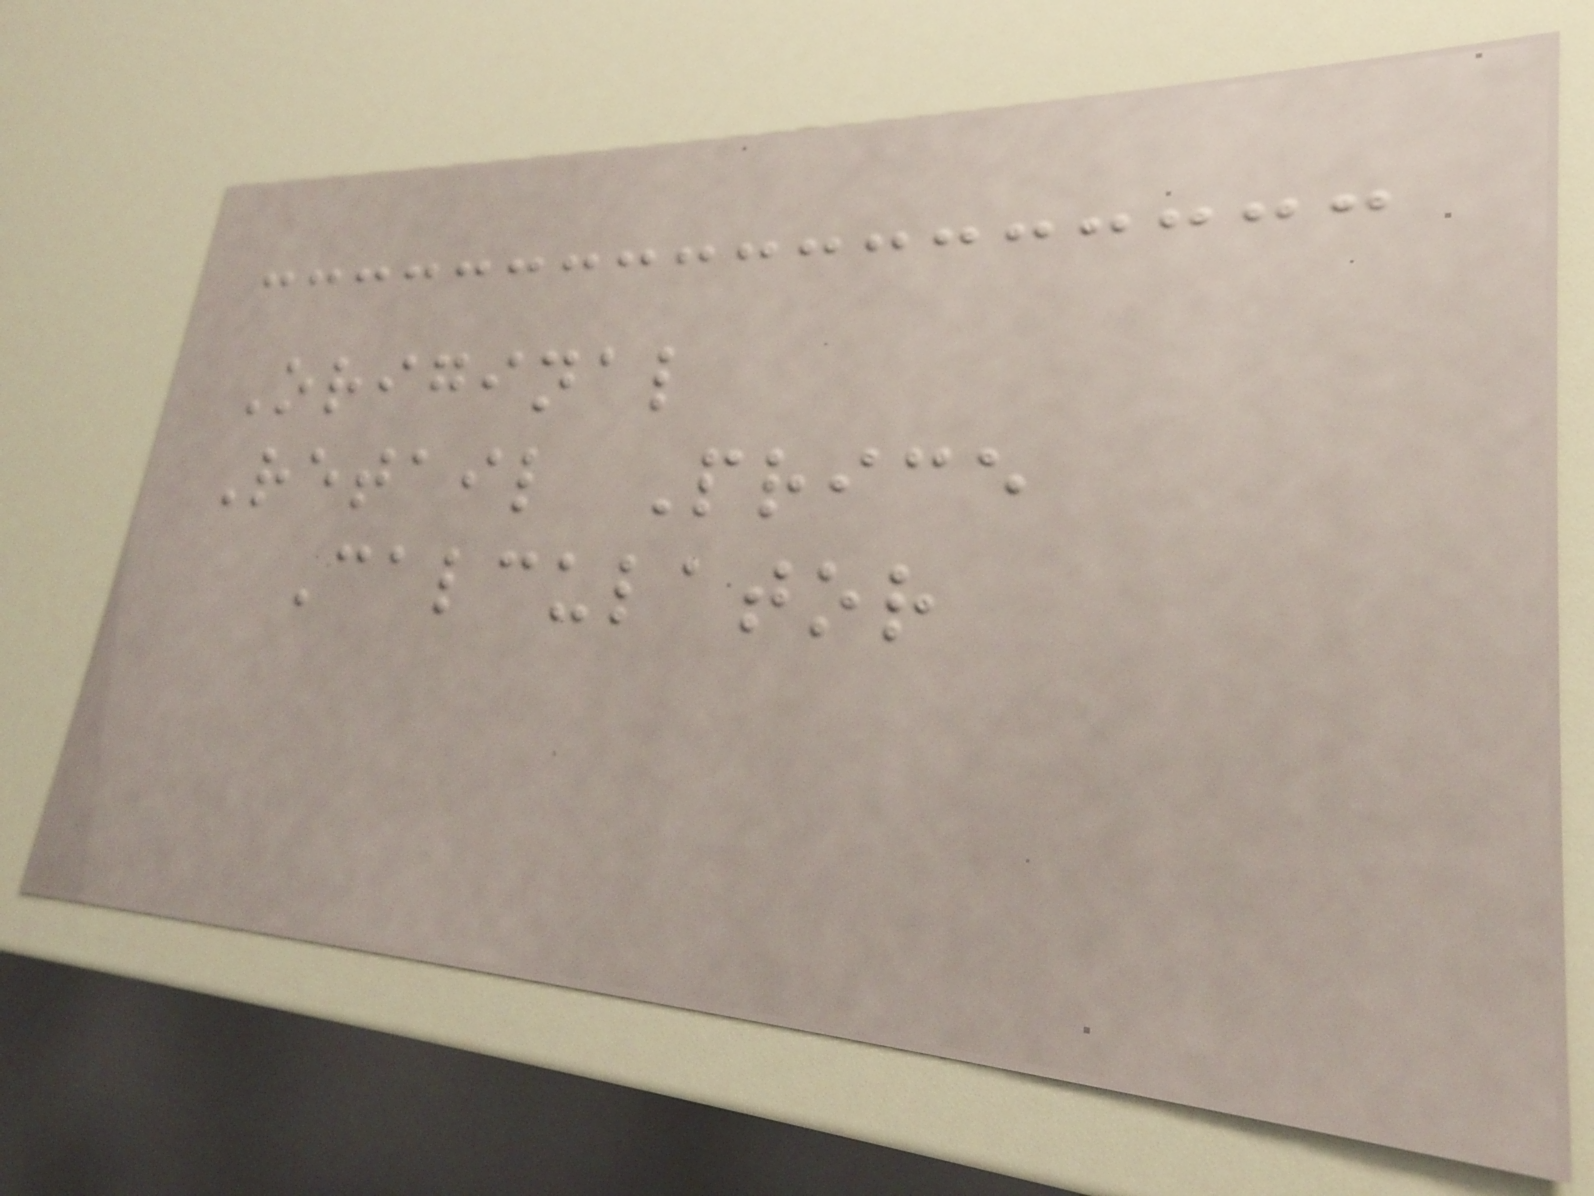Original
Retail Price
Calculator
